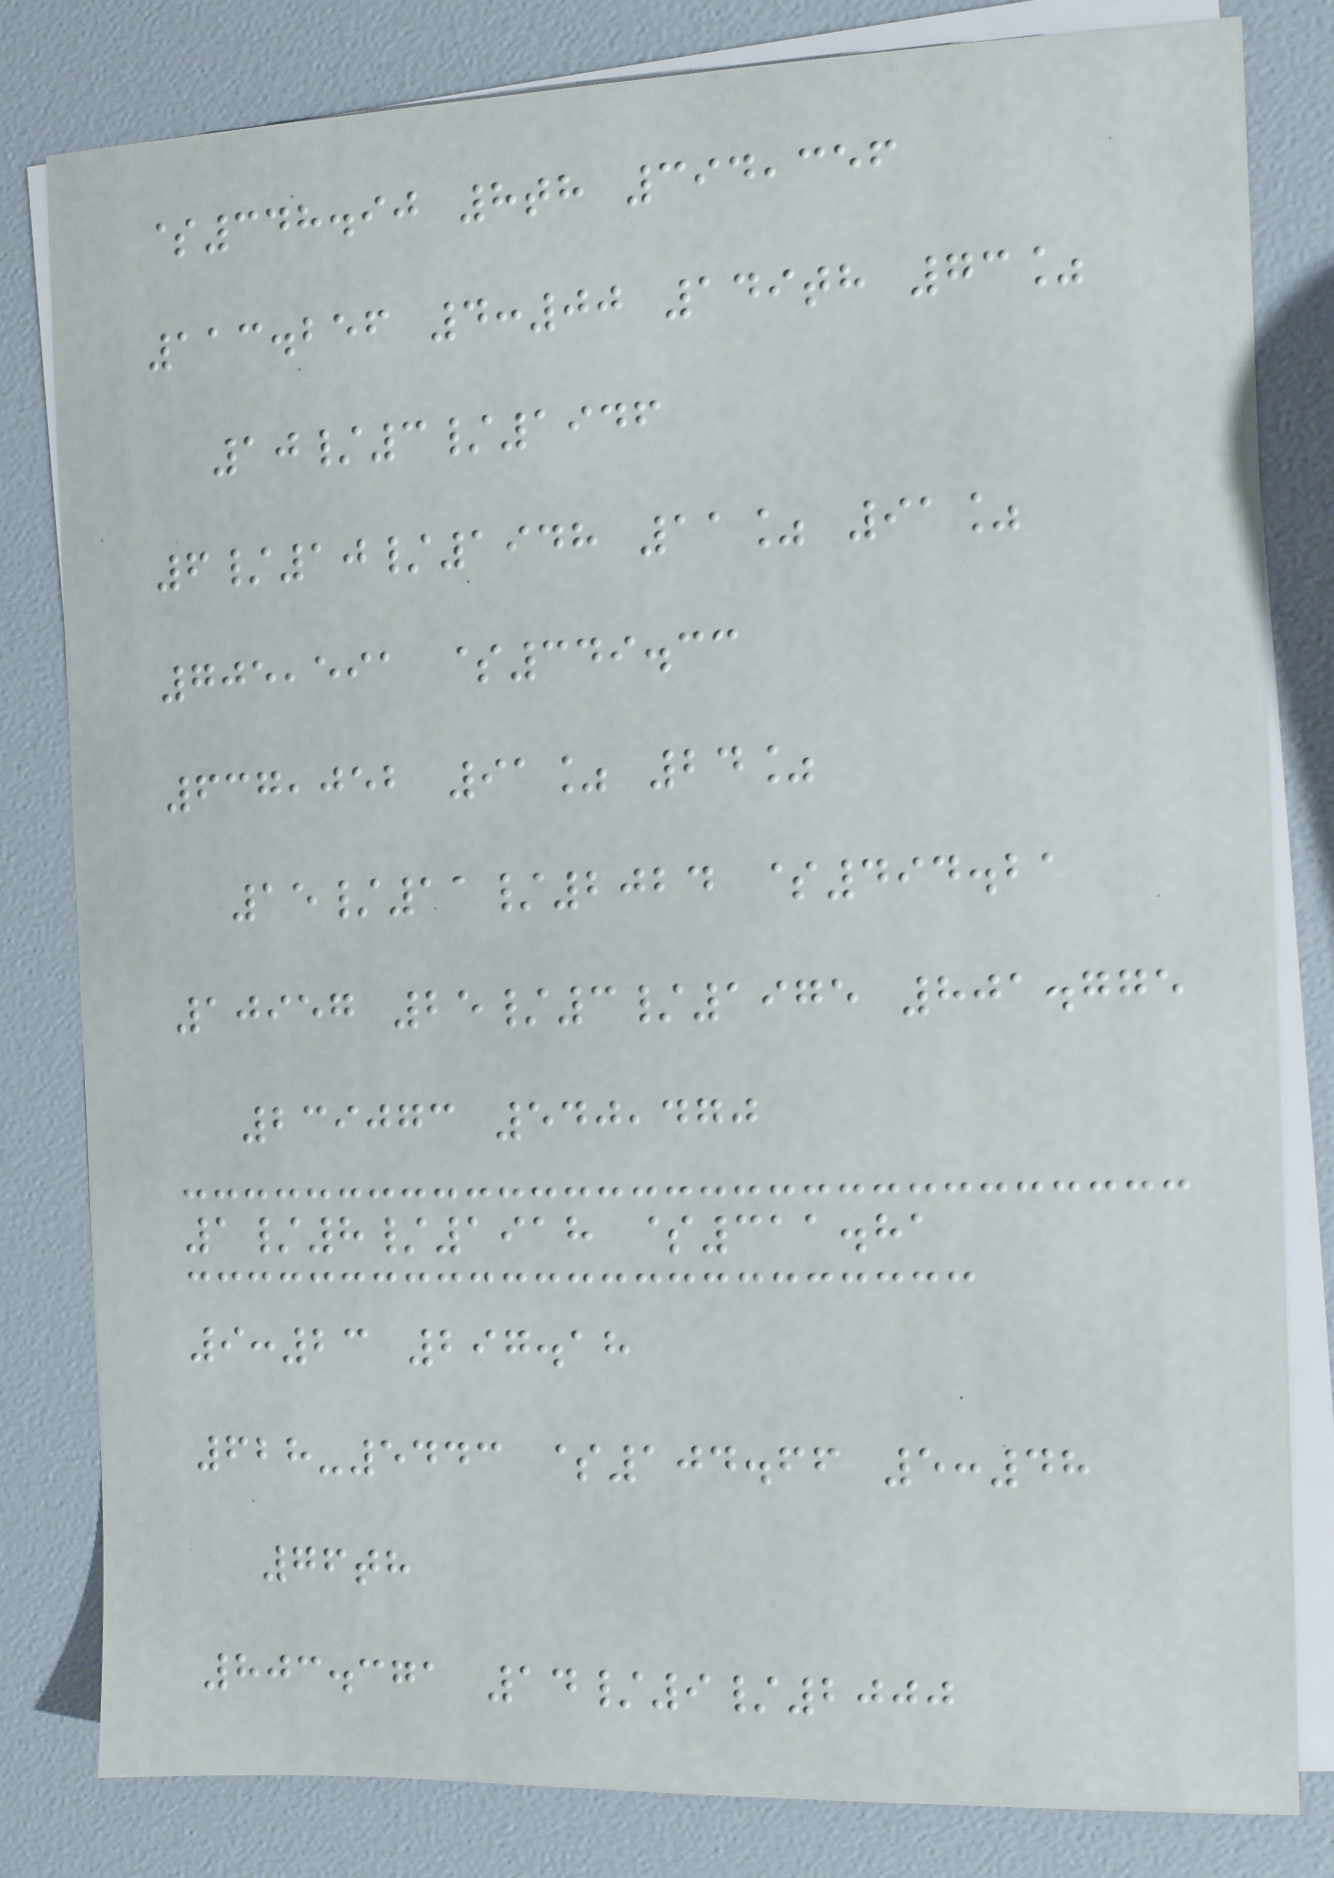$348.90 8th 394,356
113.256 4:00 149th 73%
10/3/1946
6/10/1948 11% 91%
705,591 $349.33
637,052 91% 24%
15/11/2024 $494.21
10957 25/3/1975 801.775
239073 540,470
1/8/1918 $311.81
9:23 297.18
628-5443 $104.66 5:48
76th
803.371 14/9/2000
